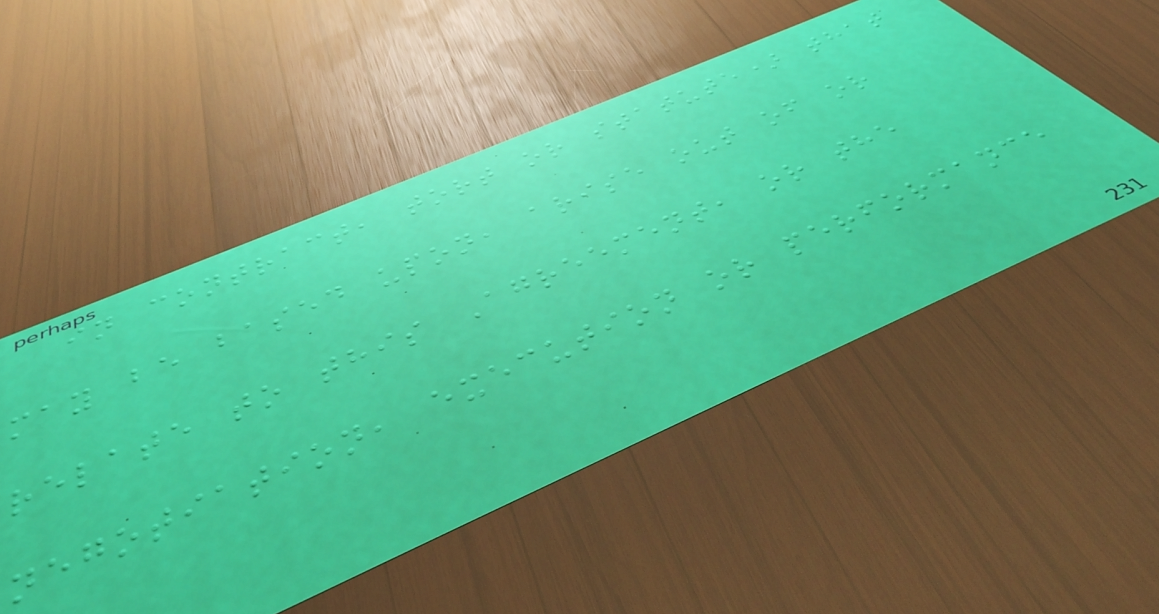in contract, tort or statute) that
may be based upon, arise out of or
relate to this Agreement, or the
negotiation, execution or performance
